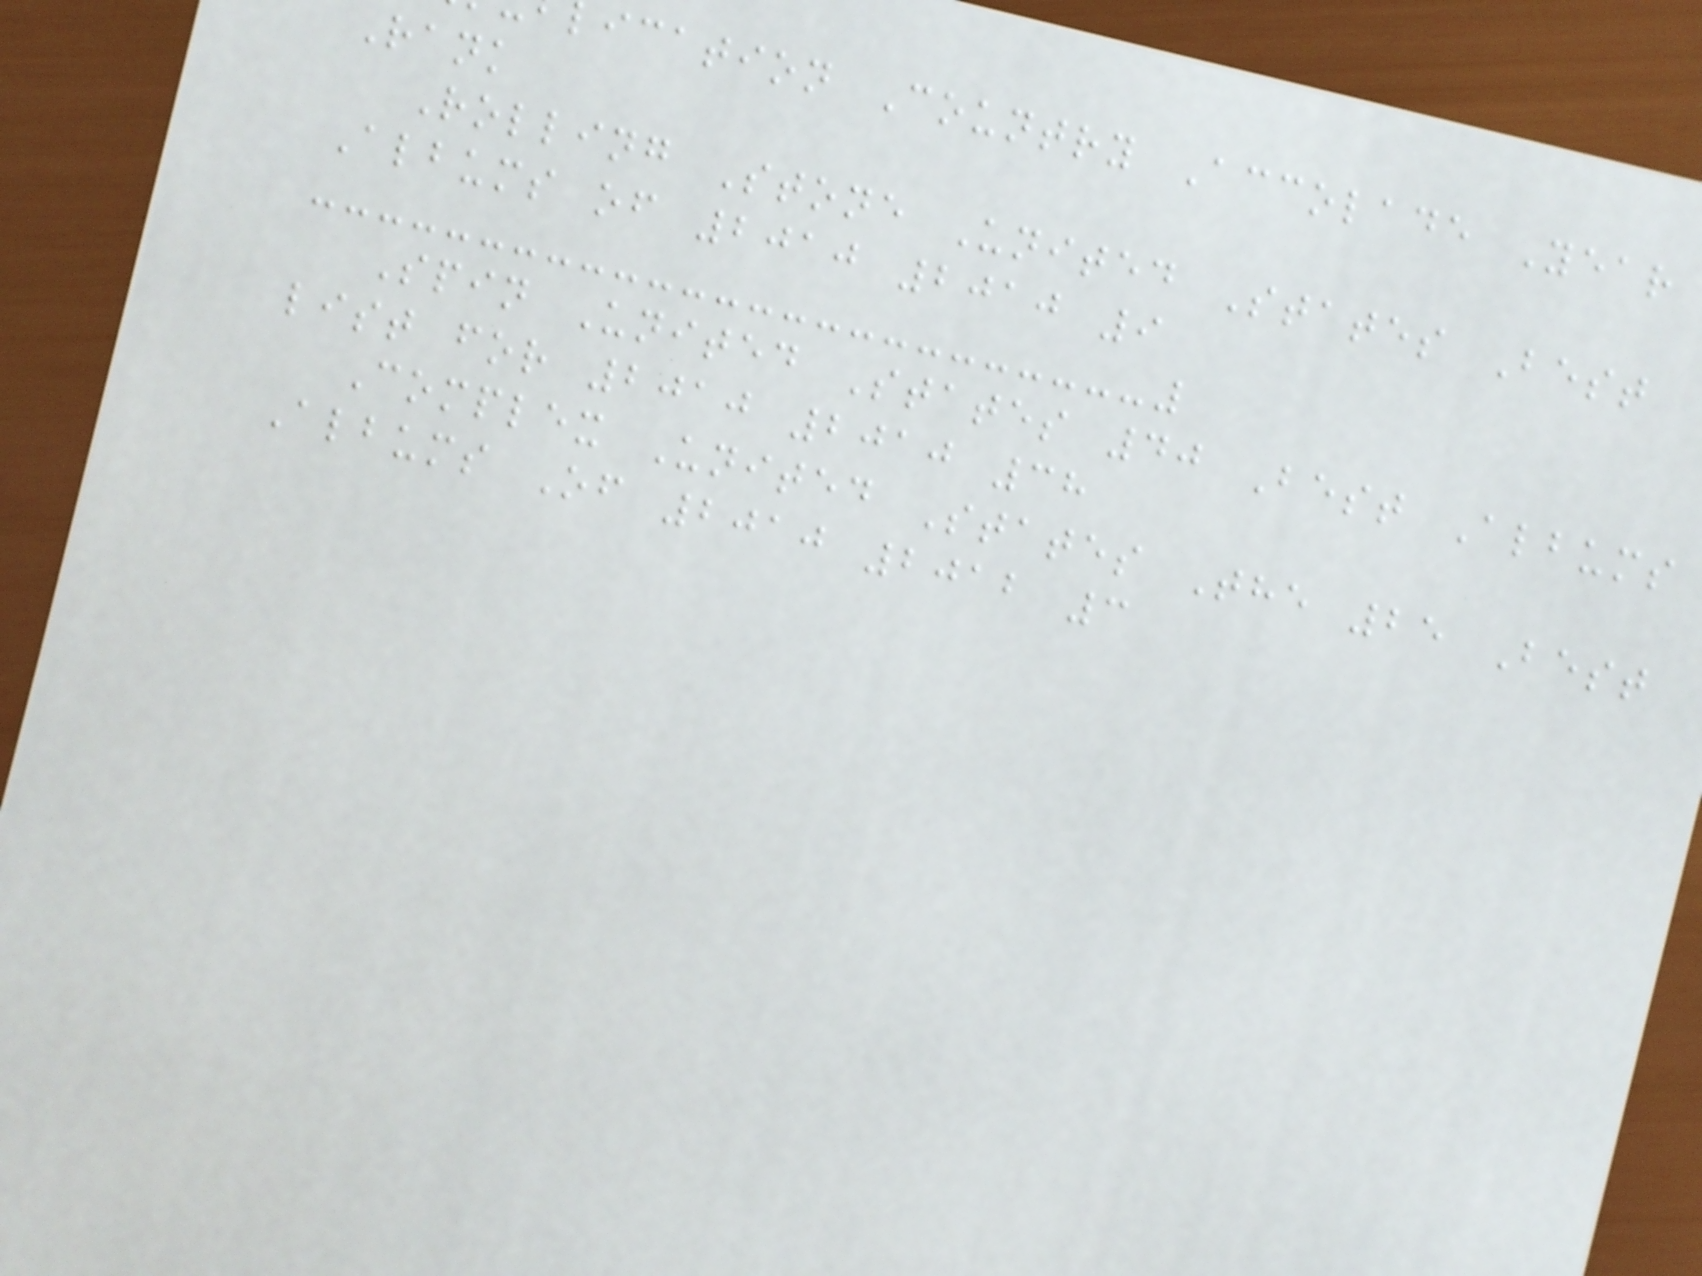ication Country Accolade Year
Rank
Rolling Stone United States Best
Albums of 2010 2010 9
Spin United States 40 Best Albums
list for 2010 2010 38
Complex United States The 25 Best
Albums Of 2010 2012 3
